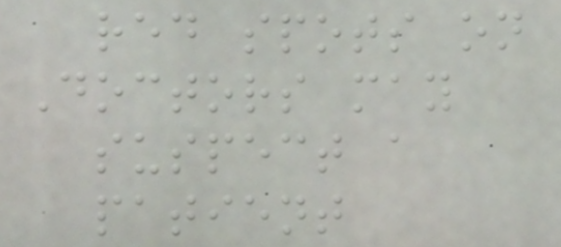red spots on
Doctors may
suspect a
patient
